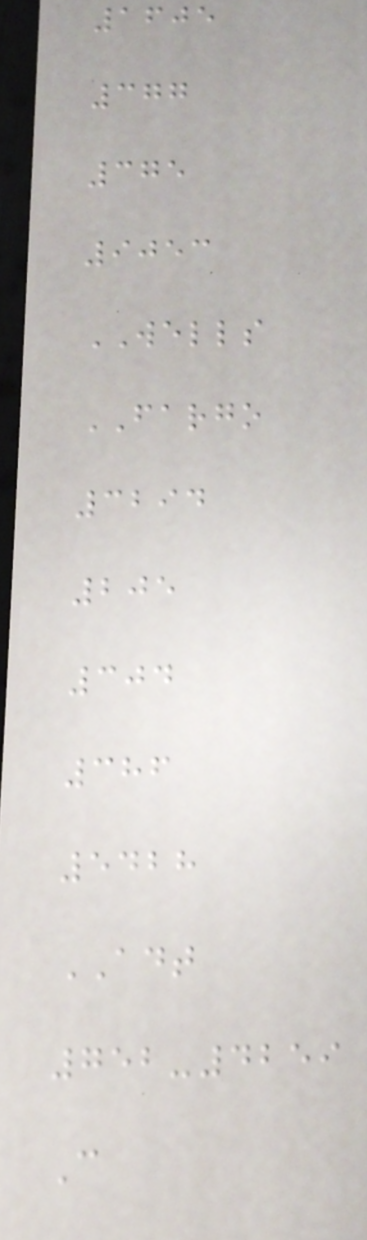1605
377
375
9053
WELLS
FARGO
3294
205
304
386
5428
ADT
752-4259
C
